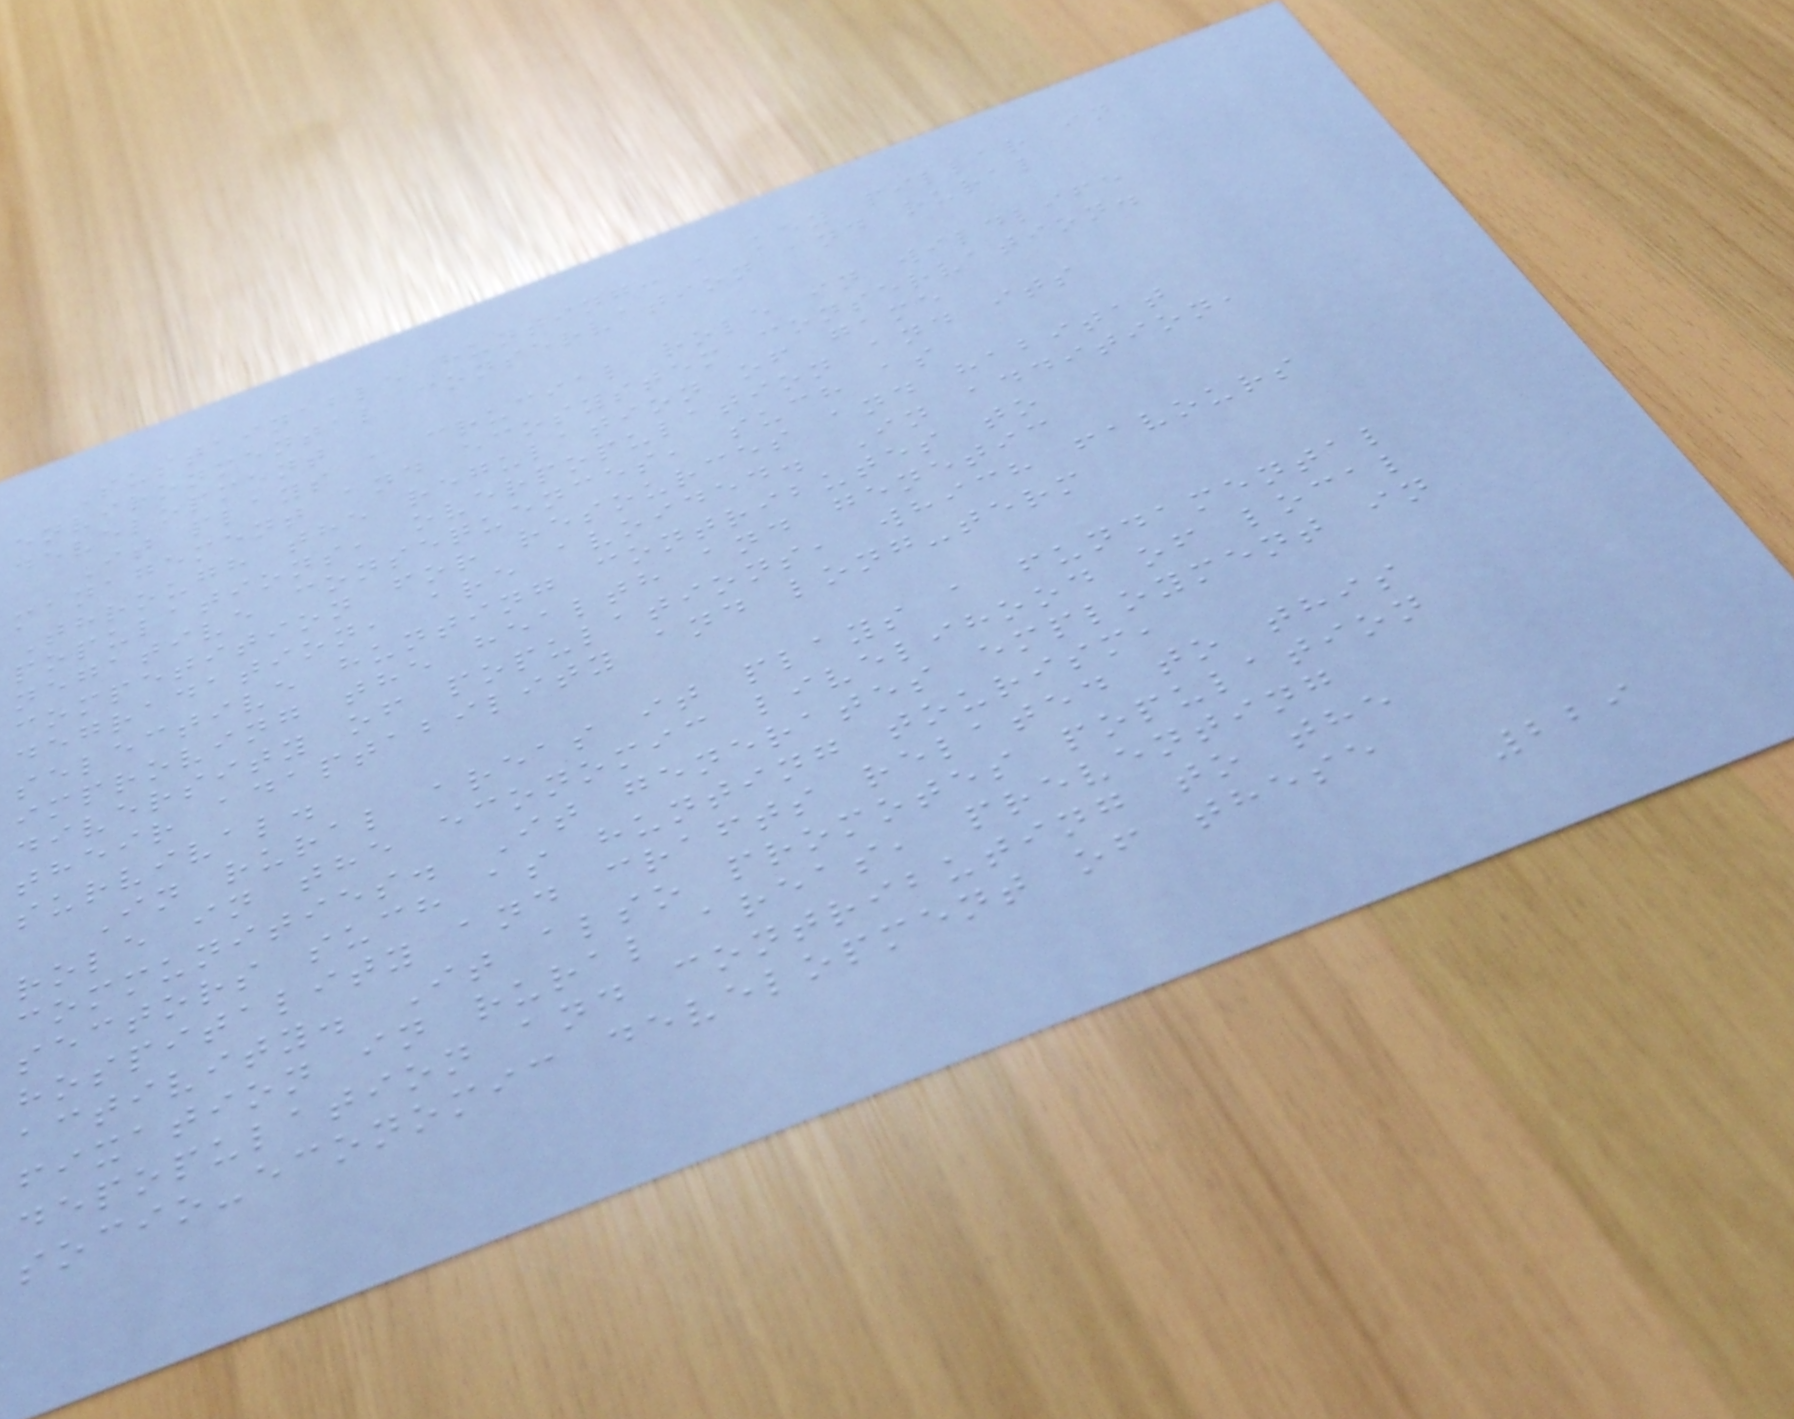Sustainable hunting: a key pillar in
environmental conservation and rural
development
It plays a crucial role in wildlife
management and ecosystem conservation.
Through the regulation of game
populations, overpopulation and its
negative consequences, such as
competition for resources and habitat
degradation, are avoided. In addition,
selective hunting contributes to
improving the health and genetic
diversity of populations, which favours
their adaptability and long-term
survival.
In rural areas it plays a fundamental
role in the economic livelihood of local
communities. It generates employment in
sectors such as hunting tourism,
hospitality and crafts related to this
activity. It also promotes population
fixation in rural areas, preventing
depopulation and contributing to the
socio-economic development of these
229
